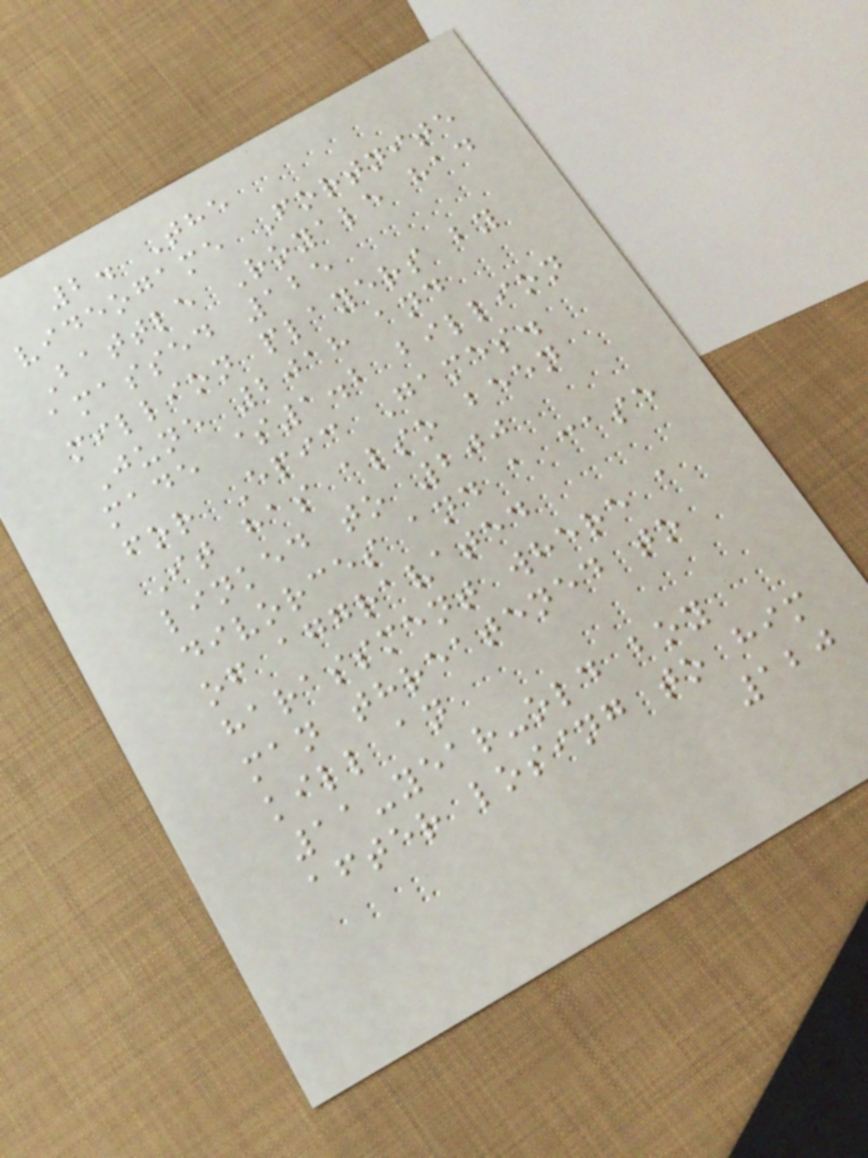2. The
videogame Fortnite
Battle Royale had
amassed 125
million players by
June 2018 and
made $1.2 billion
for Epic Games.
It has also been
linked to 200
divorces and a case
of aggravated
harassment where a
man threatened to
kill an
11-year-old boy
after losing to him
120
